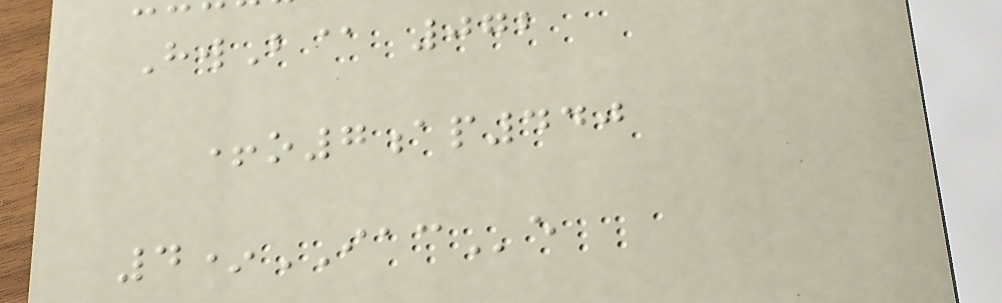HwB@ 072
+o7ap440
4*IACe
